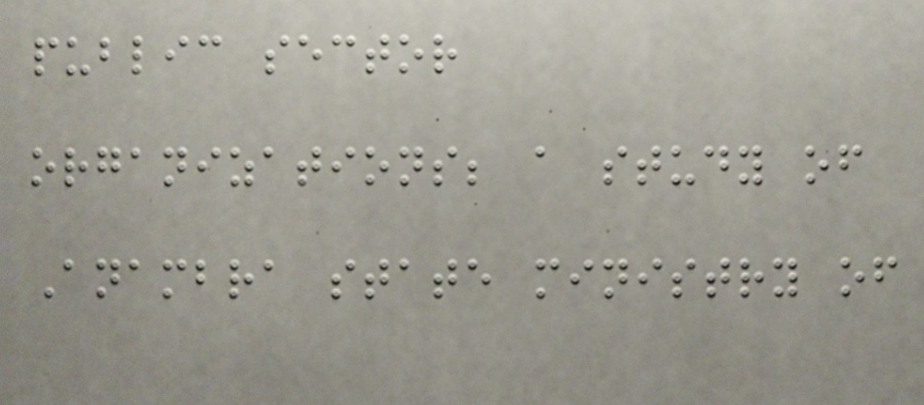public sector
organizations; a study of
Anambra state ministry of
